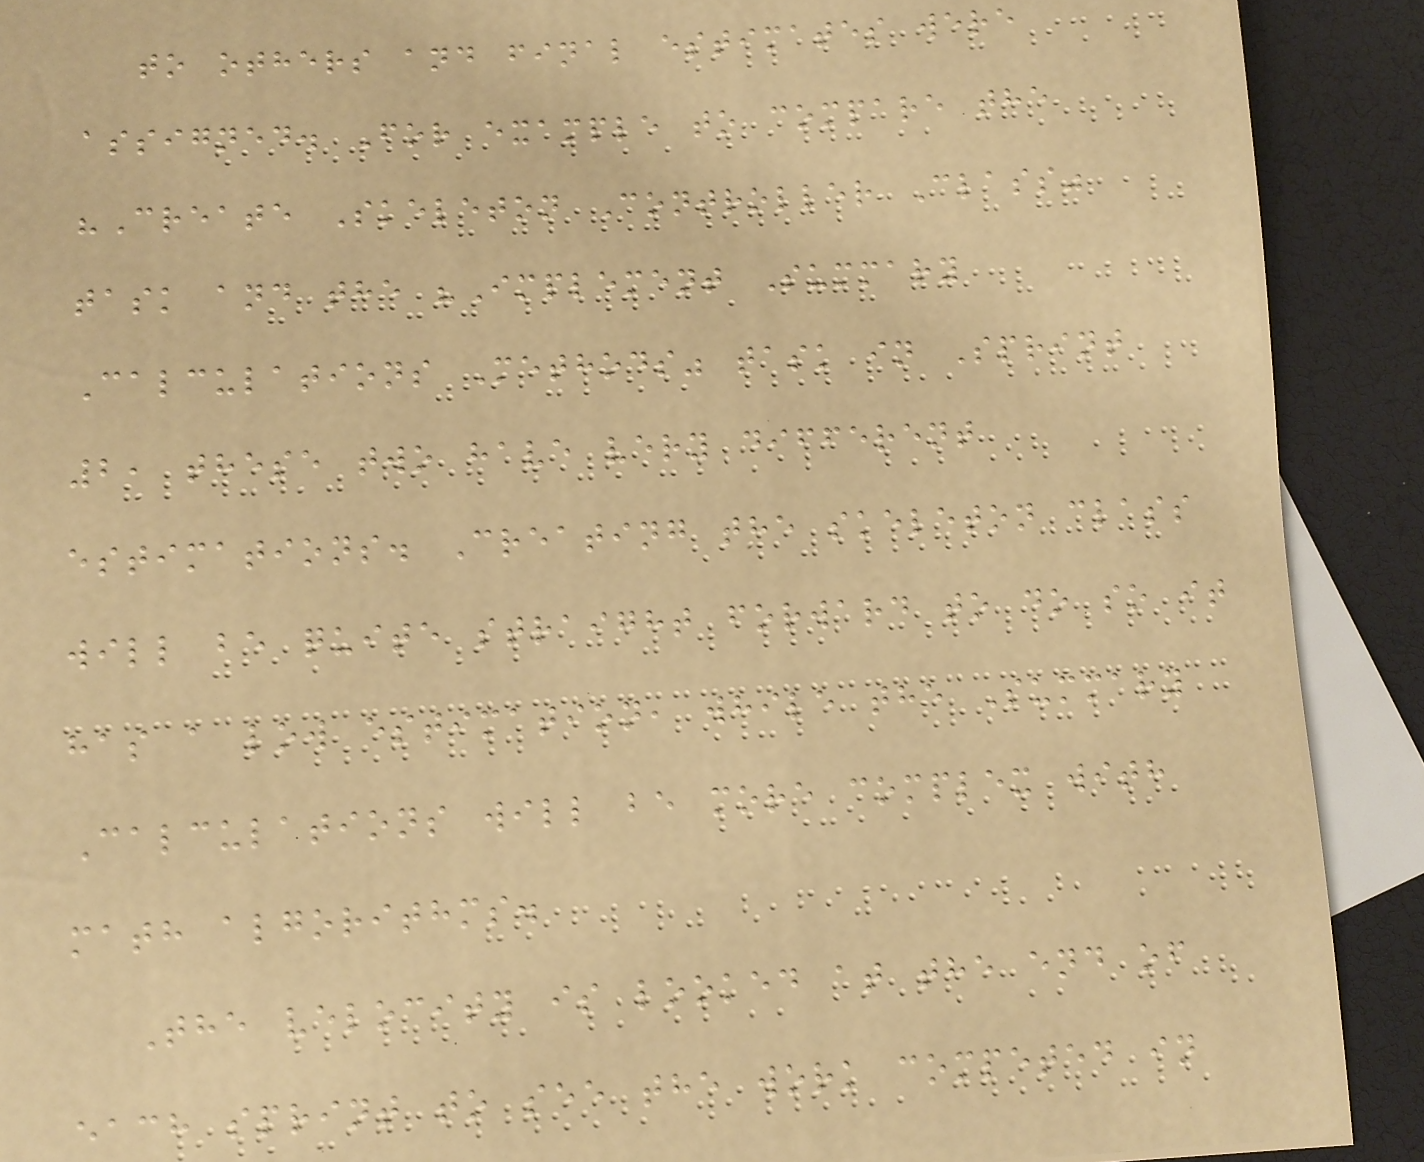to others and final estimates were
assigned. For example to compare the
"Create Skeleton Controller Class"
task and the "Implement Summary
Calculations Methods" task in Sprint
2, these two have very different
estimations. Creating the skeleton class
will be quite straight forward to do so it
has a low estimation, while the Summary
Calculations will be more complex with
math algorithms.
The velocity is looked at the end of
each sprint to see the work competed in
